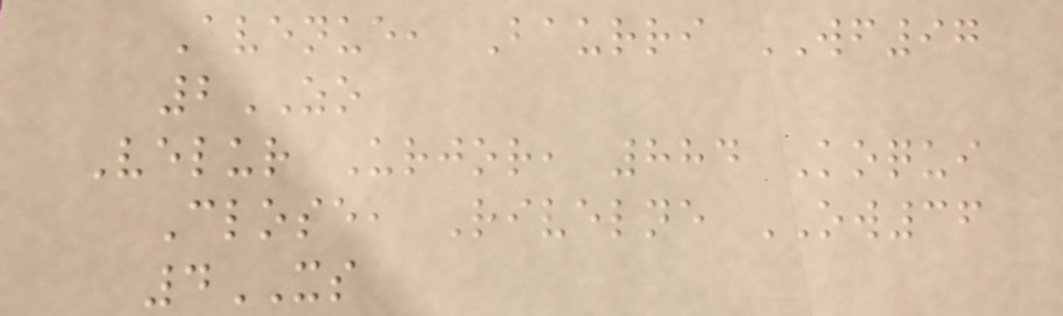Avenue, Baurri WF97
2ZO
Velur Urjor, 884 Koqui
Close, Rivelne OW36
4XS
